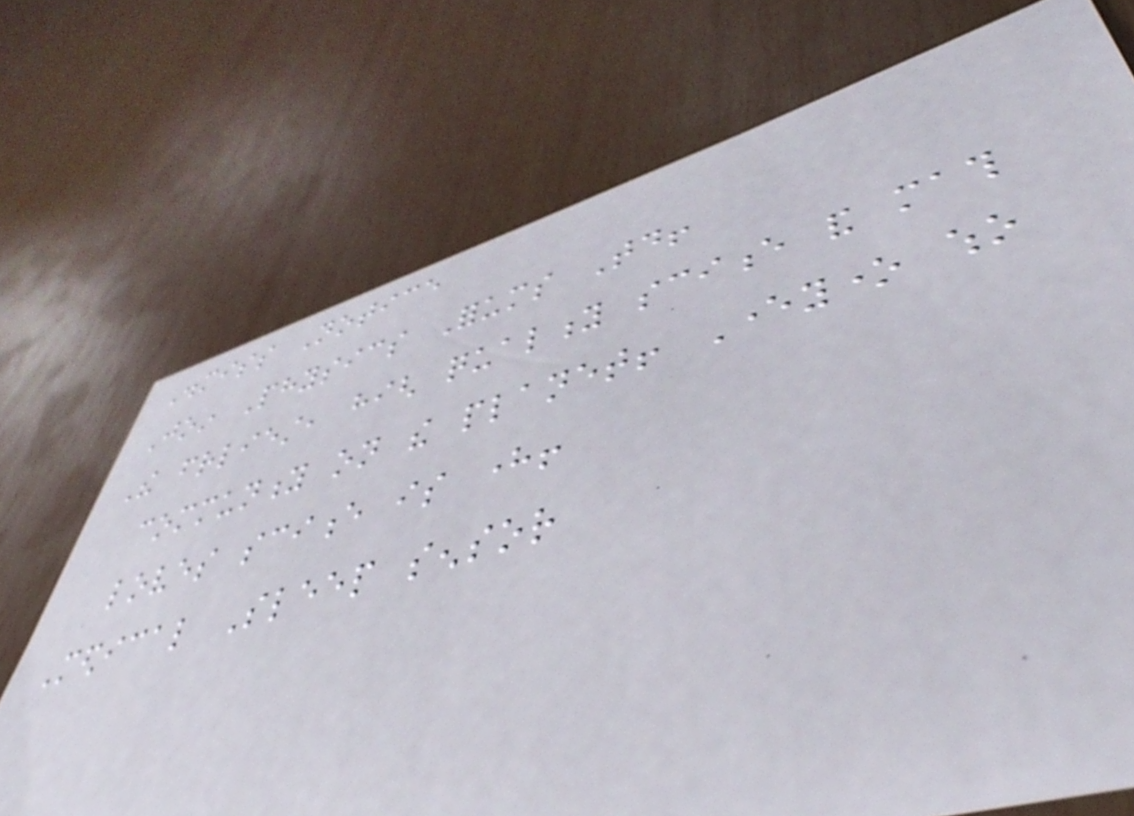Dismiss Notice
Join Physics Forums Today!
The friendliest, high quality science and math
community on the planet! Everyone who
loves science is here!
Medical Sleep sensor
